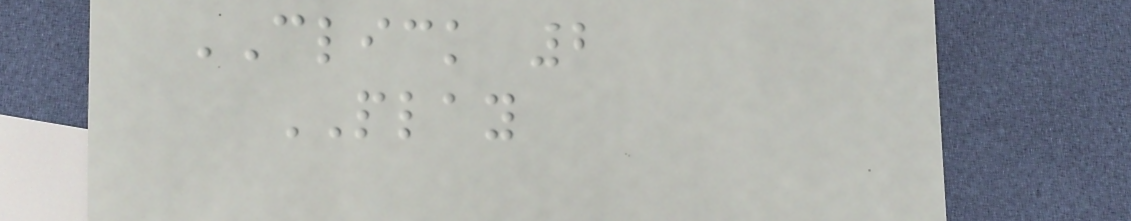CLICK 2
PLAY
